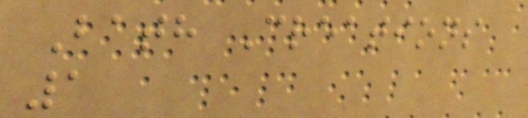Bath Creations
1
